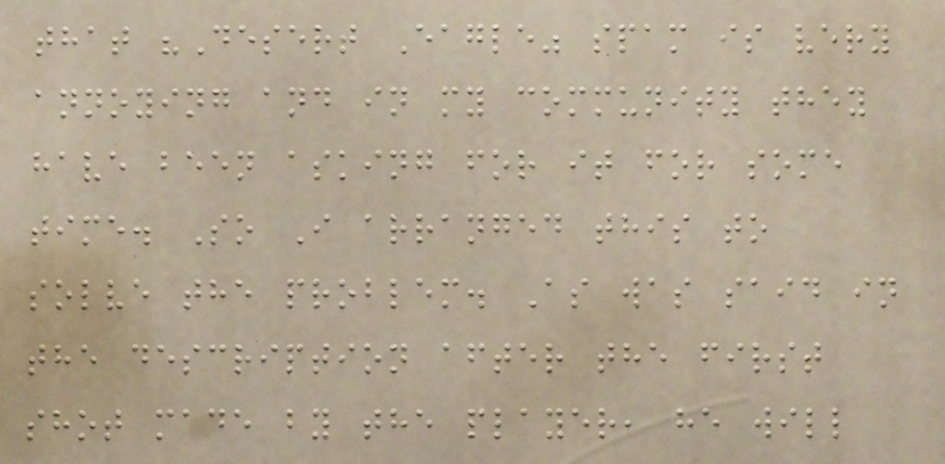that "Desert Eagle" spam is very
annoying and in my community they
have been asking for it for some
time. So I arranged this to
solve the problem. As was said in
the description after the first
shot made by the player, he will
